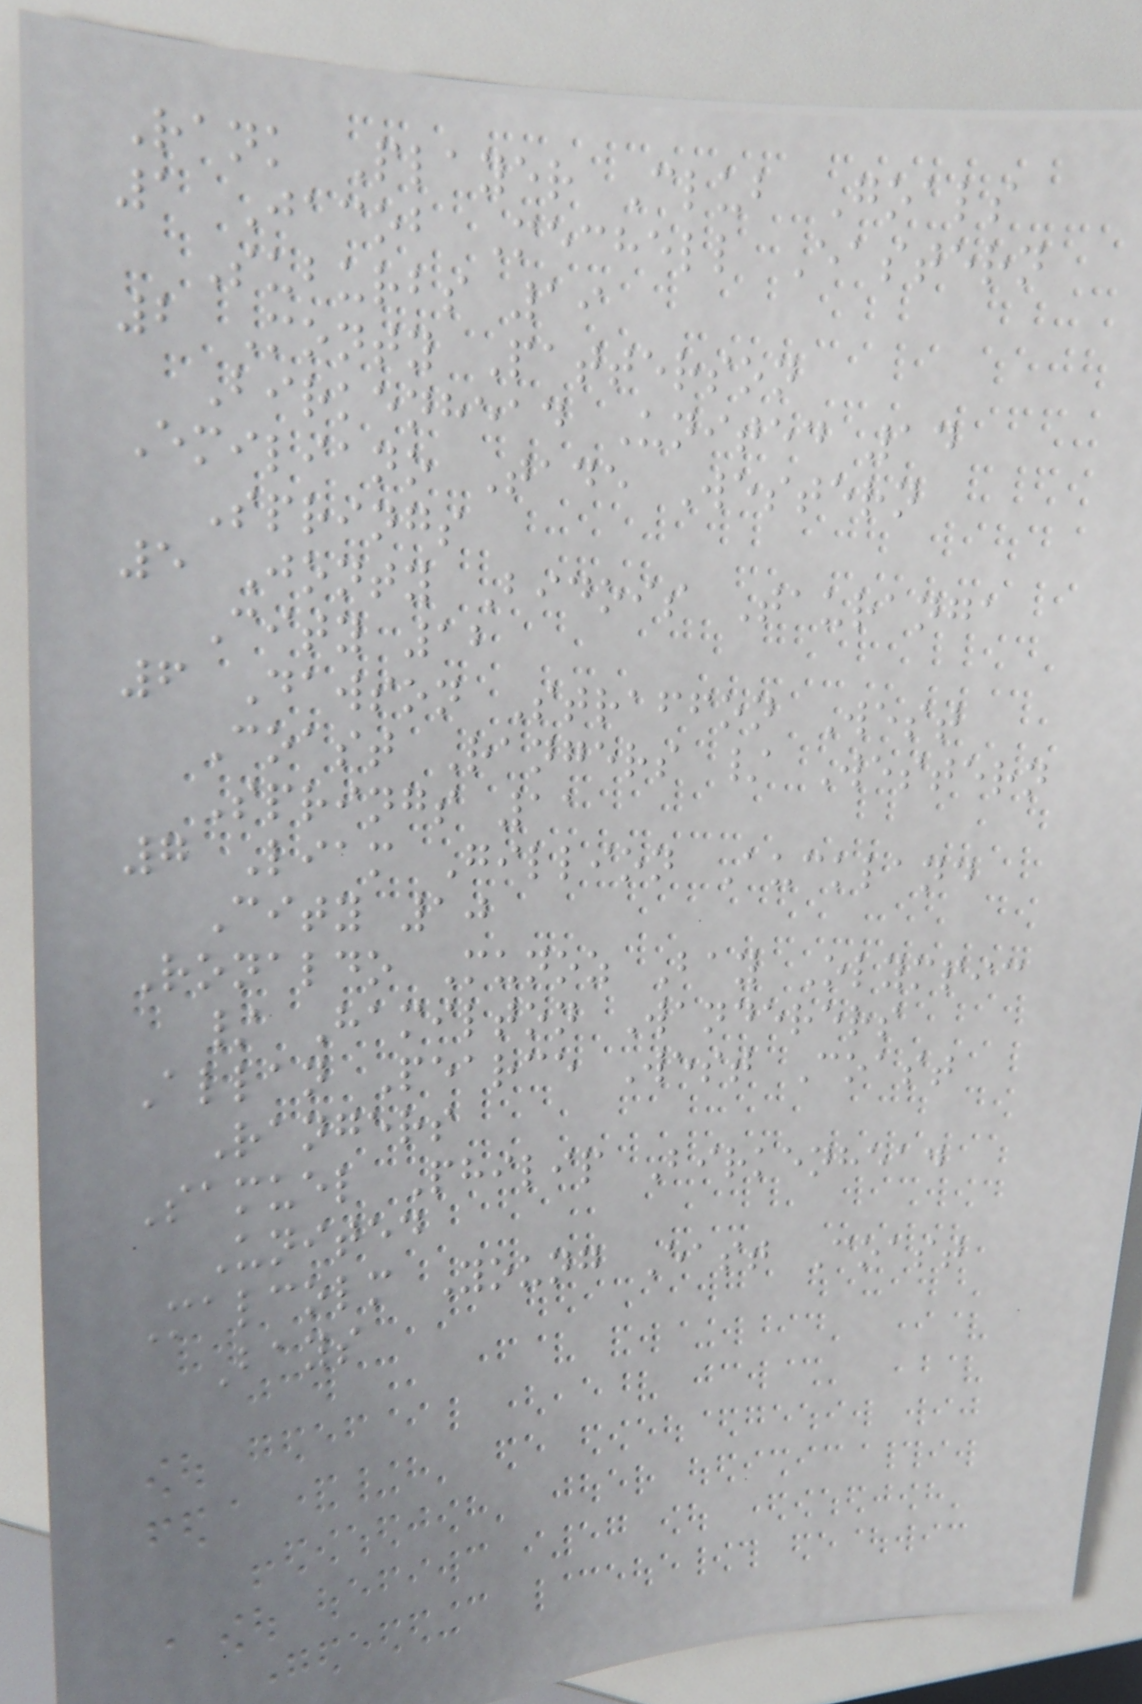Rank Player Club Goals
1 Jacob Mechell Eastern
Suburbs 19
2 Monty Patterson
Birkenhead United 14
Emiliano Tade Western
Springs
5 Jonty Bidois Tauranga
City 12
6 Dawson Straffon West
Coast Rangers / Western
Springs 11
7 Liam Gillion Auckland
City 10
Ronaldo Munoz Bay Olympic
/ Hamilton Wanderers
Allan Pearce West Coast
Rangers
Samuel Philip Birkenhead
United
Malcolm Young East Coast
Bays
